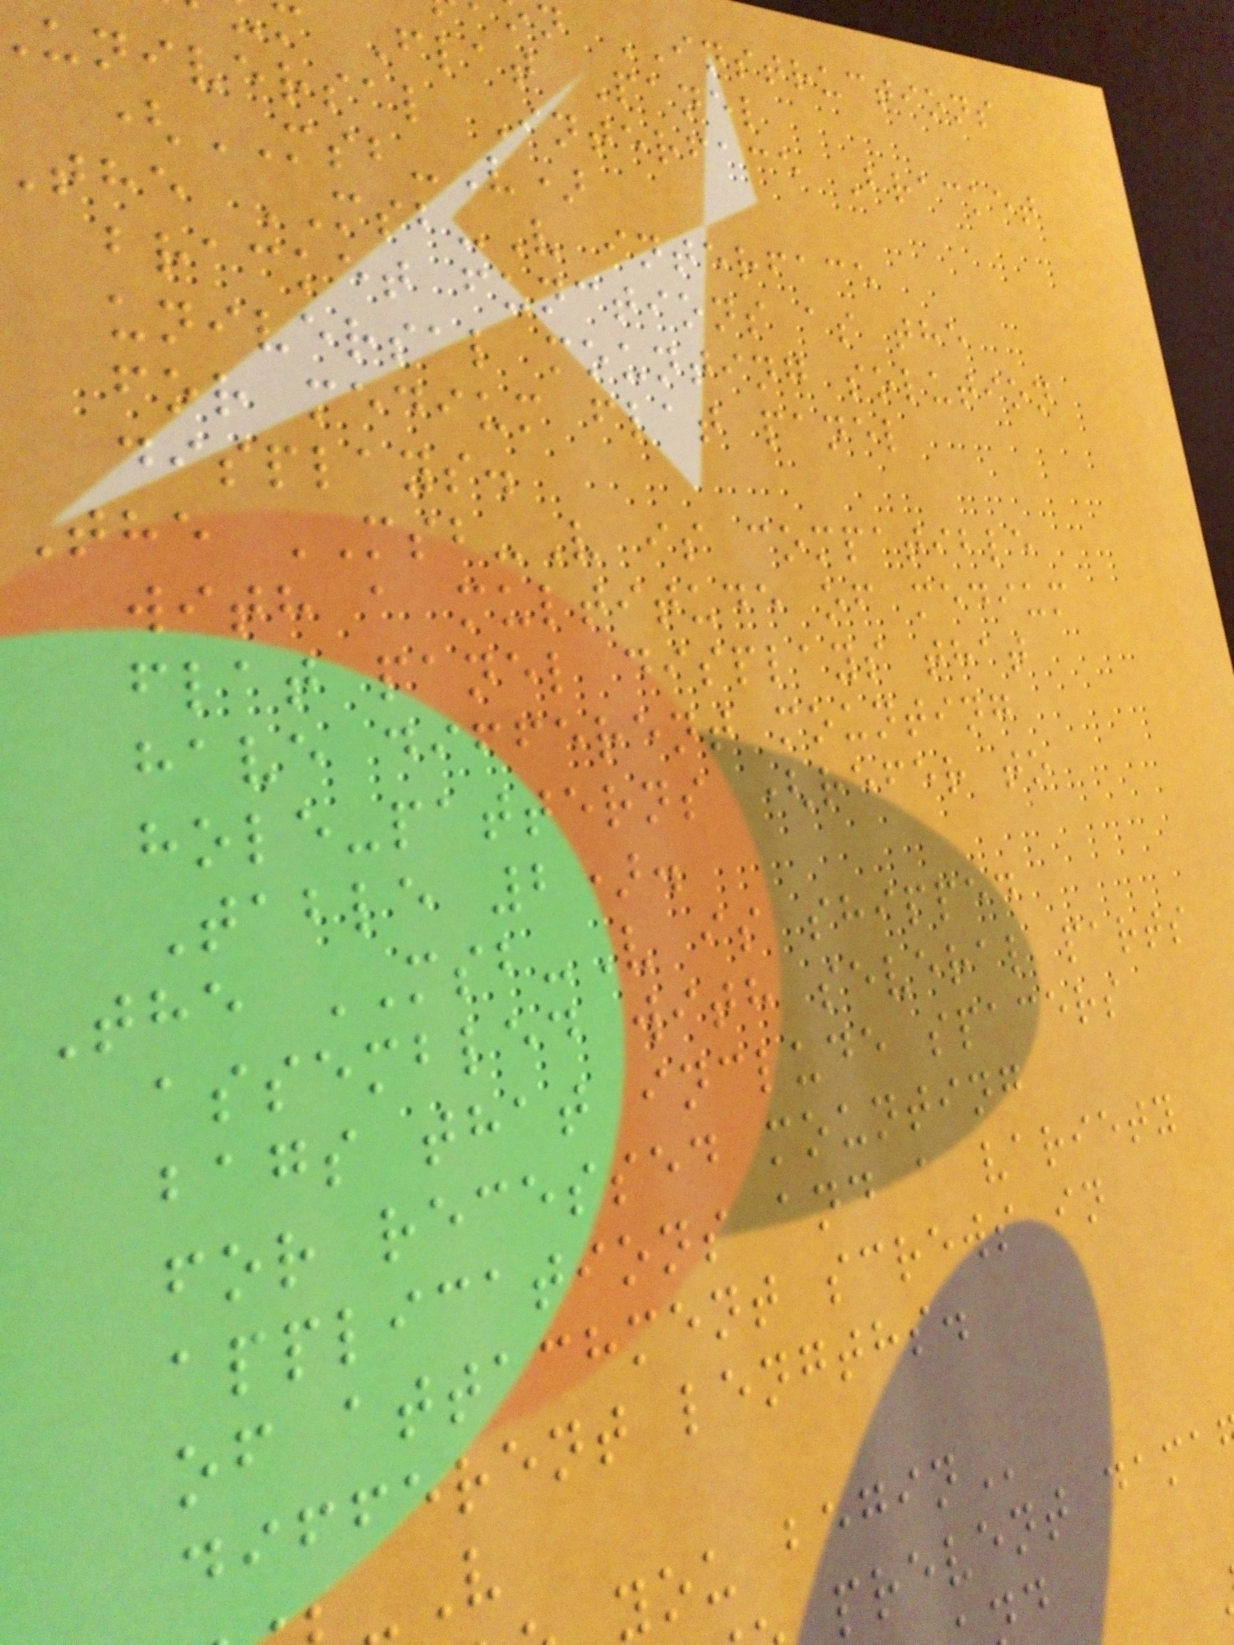n INSTRUCTIONS
Flat Panel
universal Interface Bracket
(MSB-V)
the MSB-V interface
bracket functions as the
universal mounting solution
for medium flat panel
displays.
The MSB-V is compatible
with a multitude of medium
flat panel displays that
have different mounting
hole-patterns (refer to
Table 2).
The MSB-V is shipped
assembled with several parts
bags that include spacers
for recessed mounting
applications and a variety
of attachment screws in
different lengths.
prevent dama
